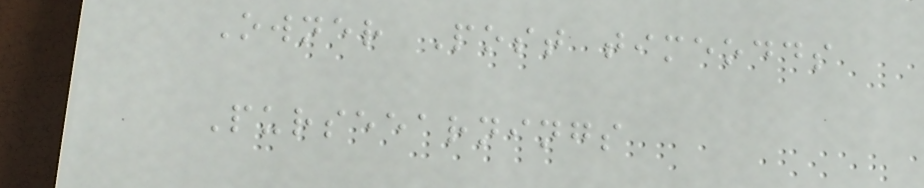Owner Post timeodds
Purseearnings
